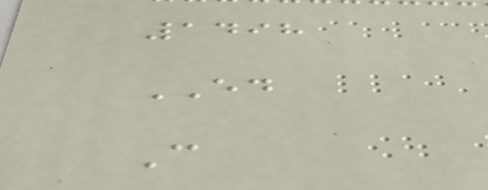1498
ED
C
